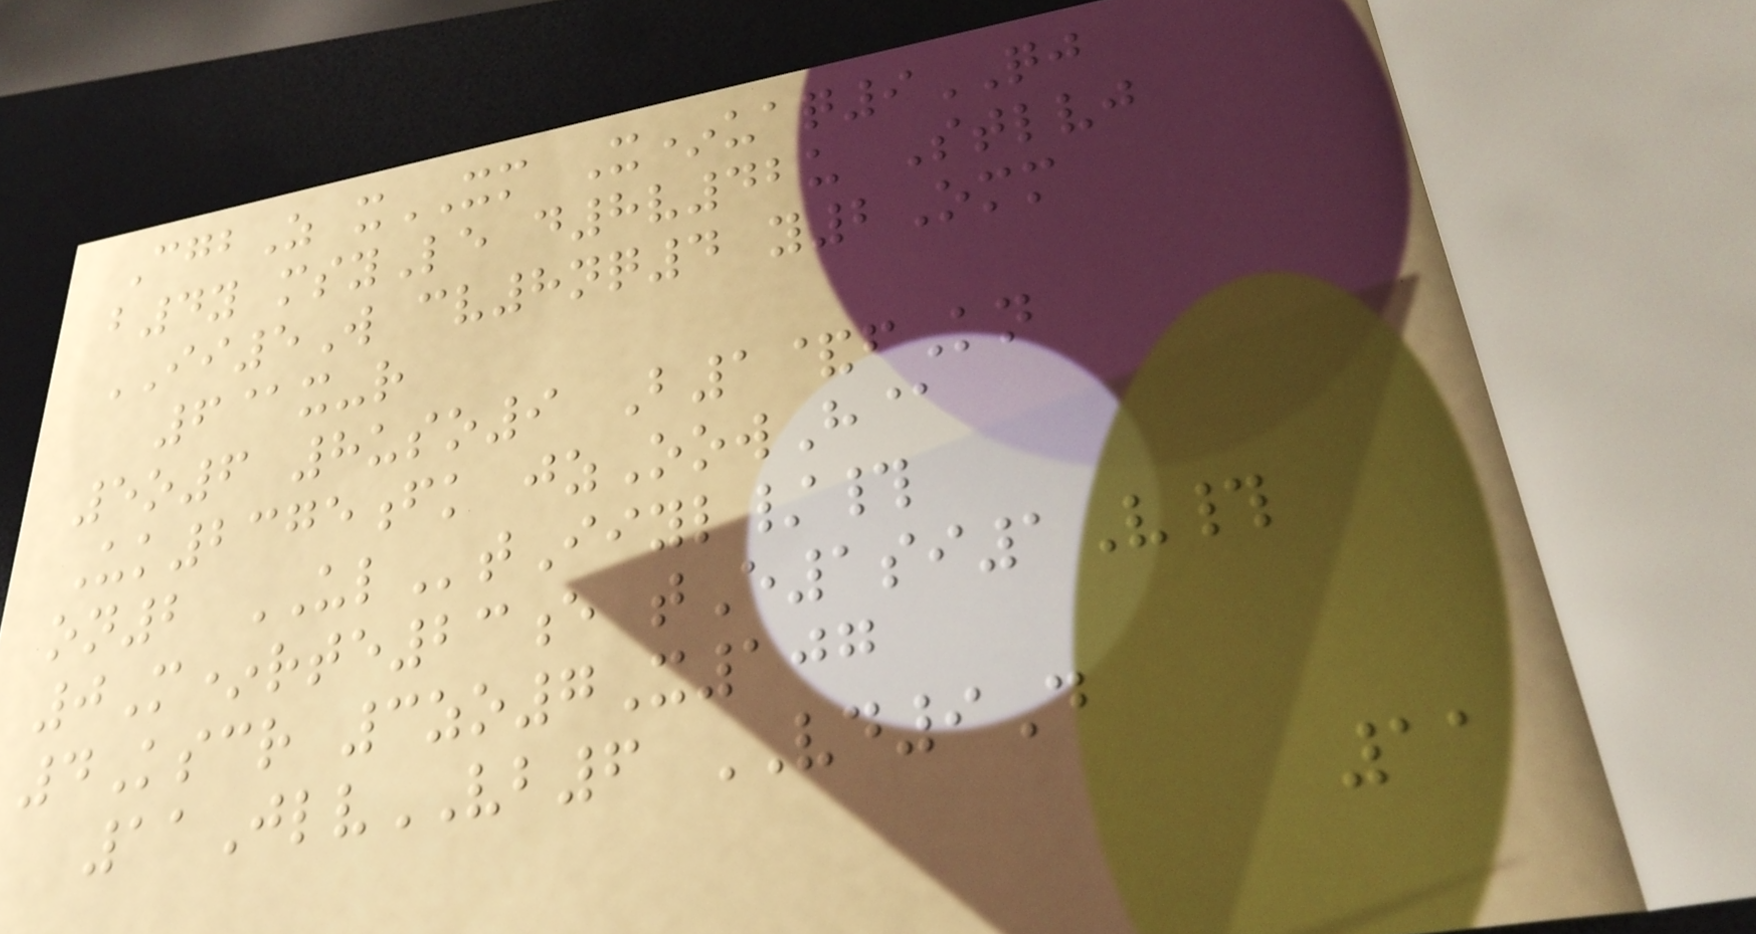CgbZ xXM X*uaq9QJ
b4y msyLe d8v42u Stlvj
II5W cv8nq4 y2Omm
6@x-r
5o6 8uso9 B1&fKn
Uk2375fk jzOowH@
on2 ULtIiyl/#
0M*rte23e tE1si1V#
4Kscr 3zo7X107
11JlvVB6 VD9D
11
